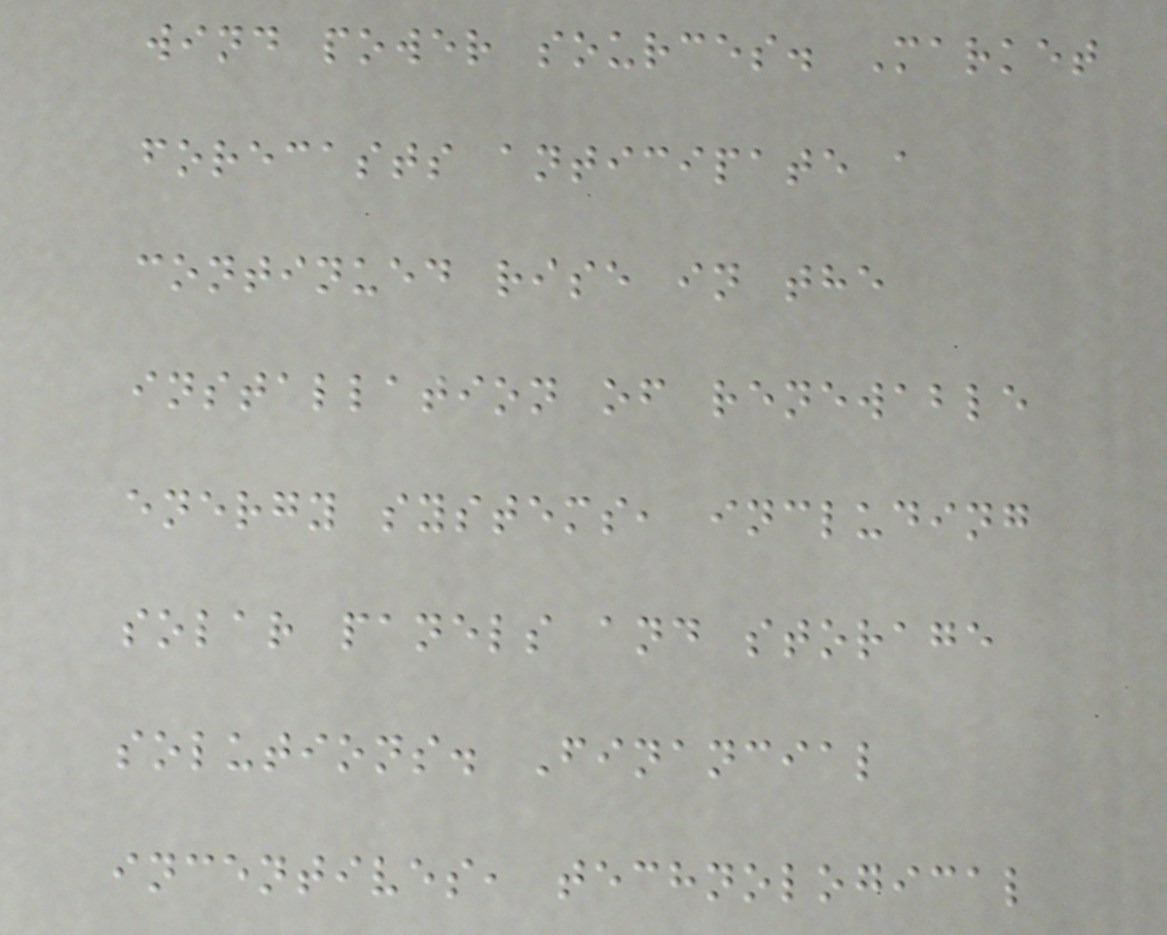wind power sources. Market
forecasts anticipate a
continued rise in the
installation of renewable
energy systems, including
solar panels and storage
solutions. Financial
incentives, technological
